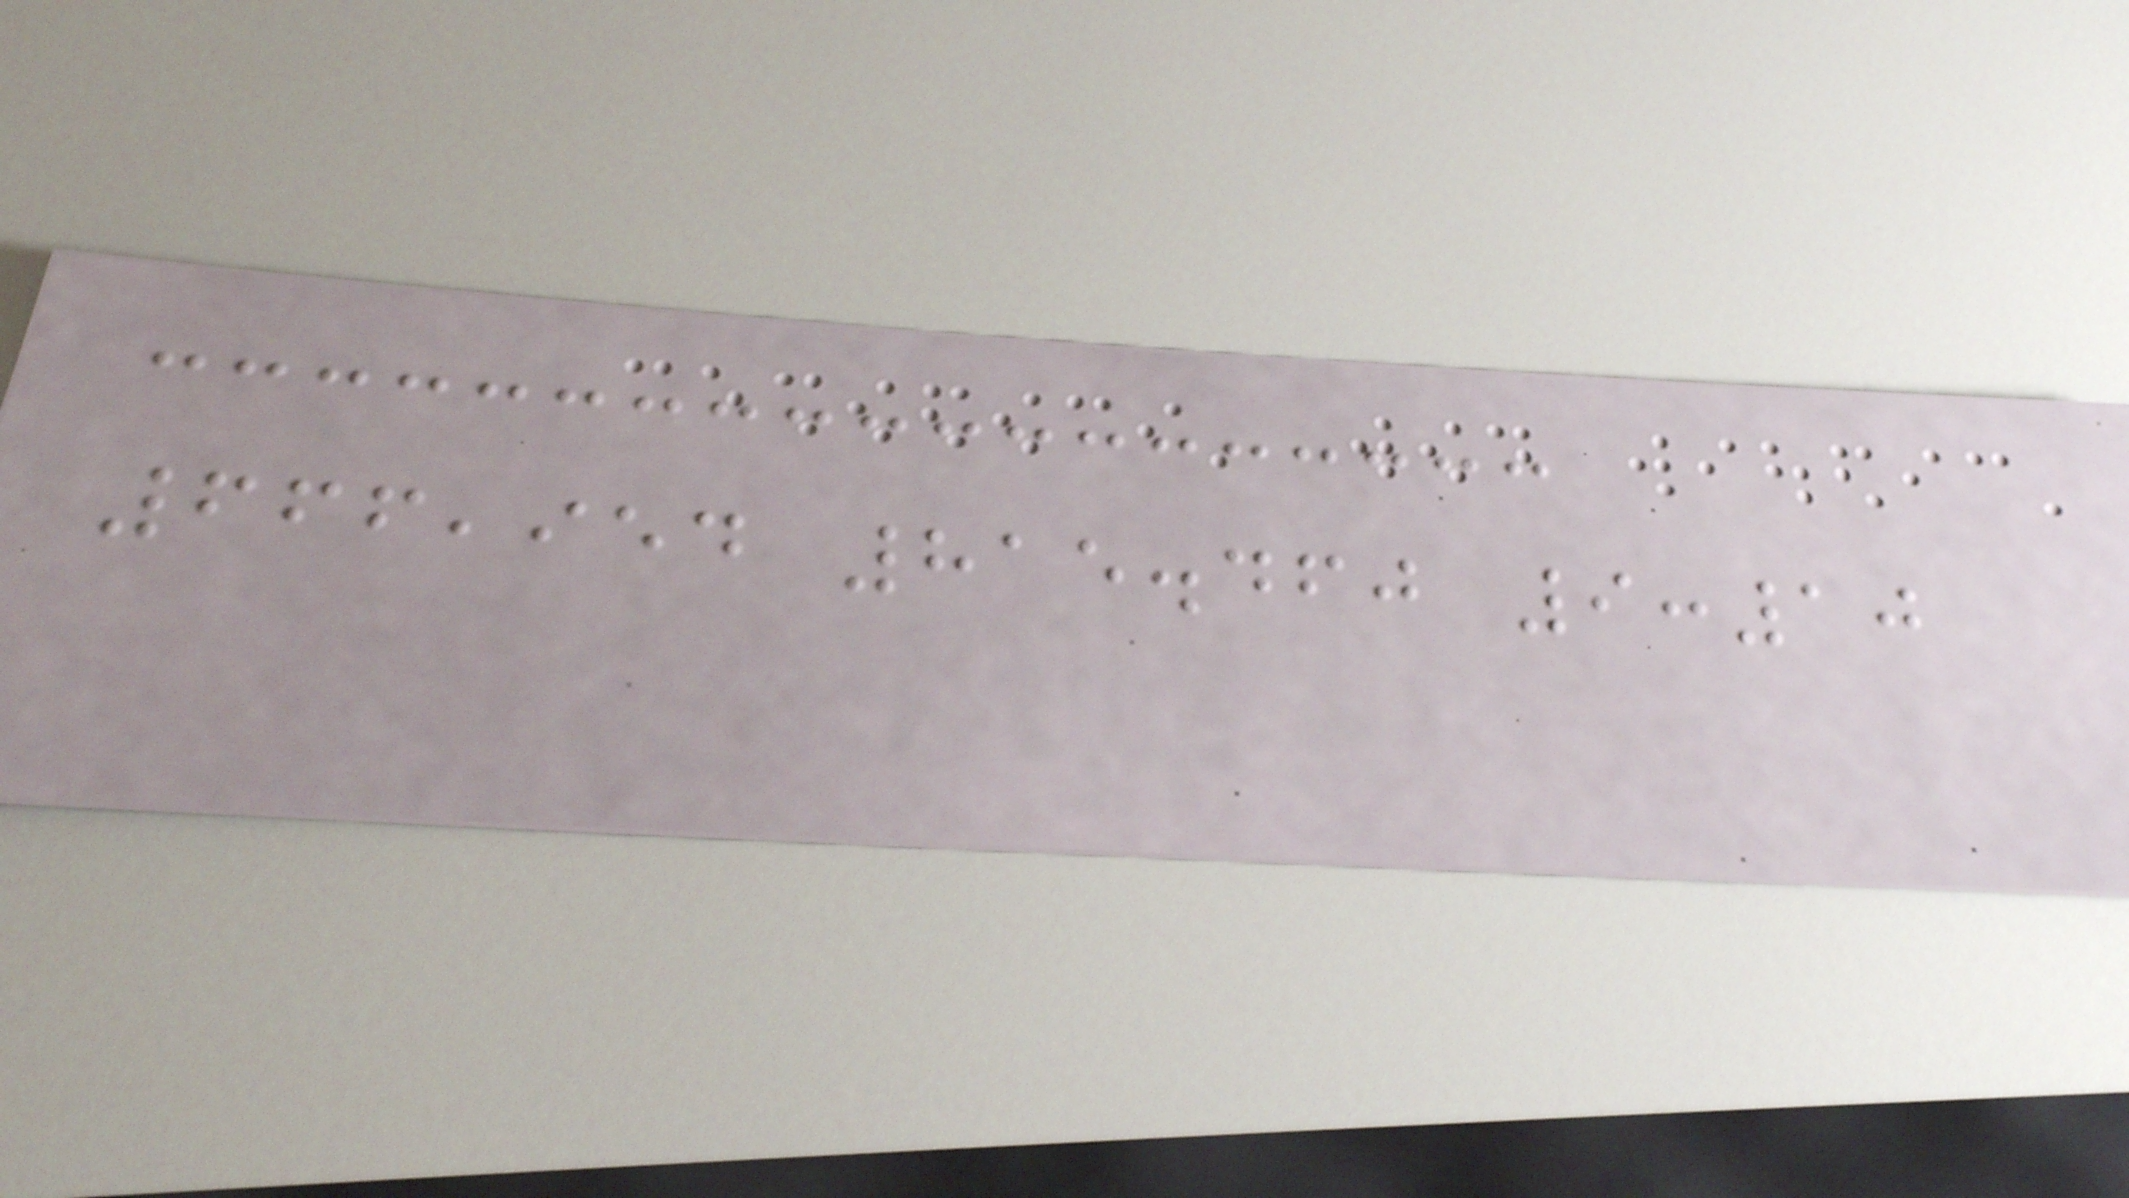666,954 815.460 9:10
